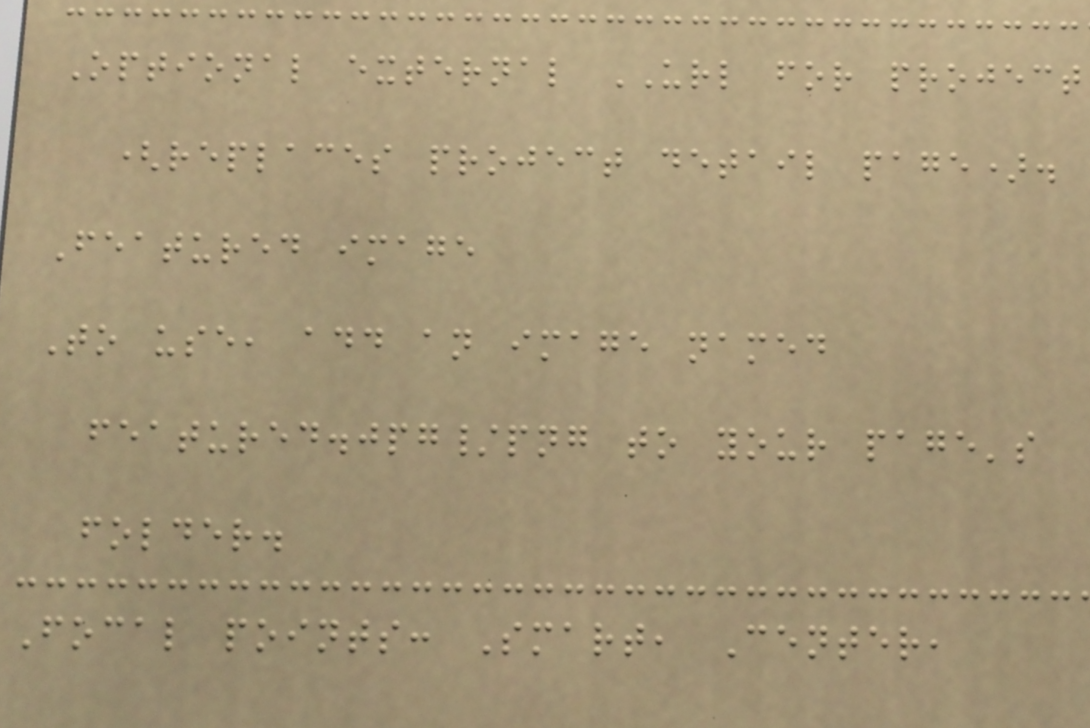Optional external URL for project
(replaces project detail page).
Featured image
To use, add an image named
featured.jpg/png to your page's
folder.
Focal points: Smart, Center,
